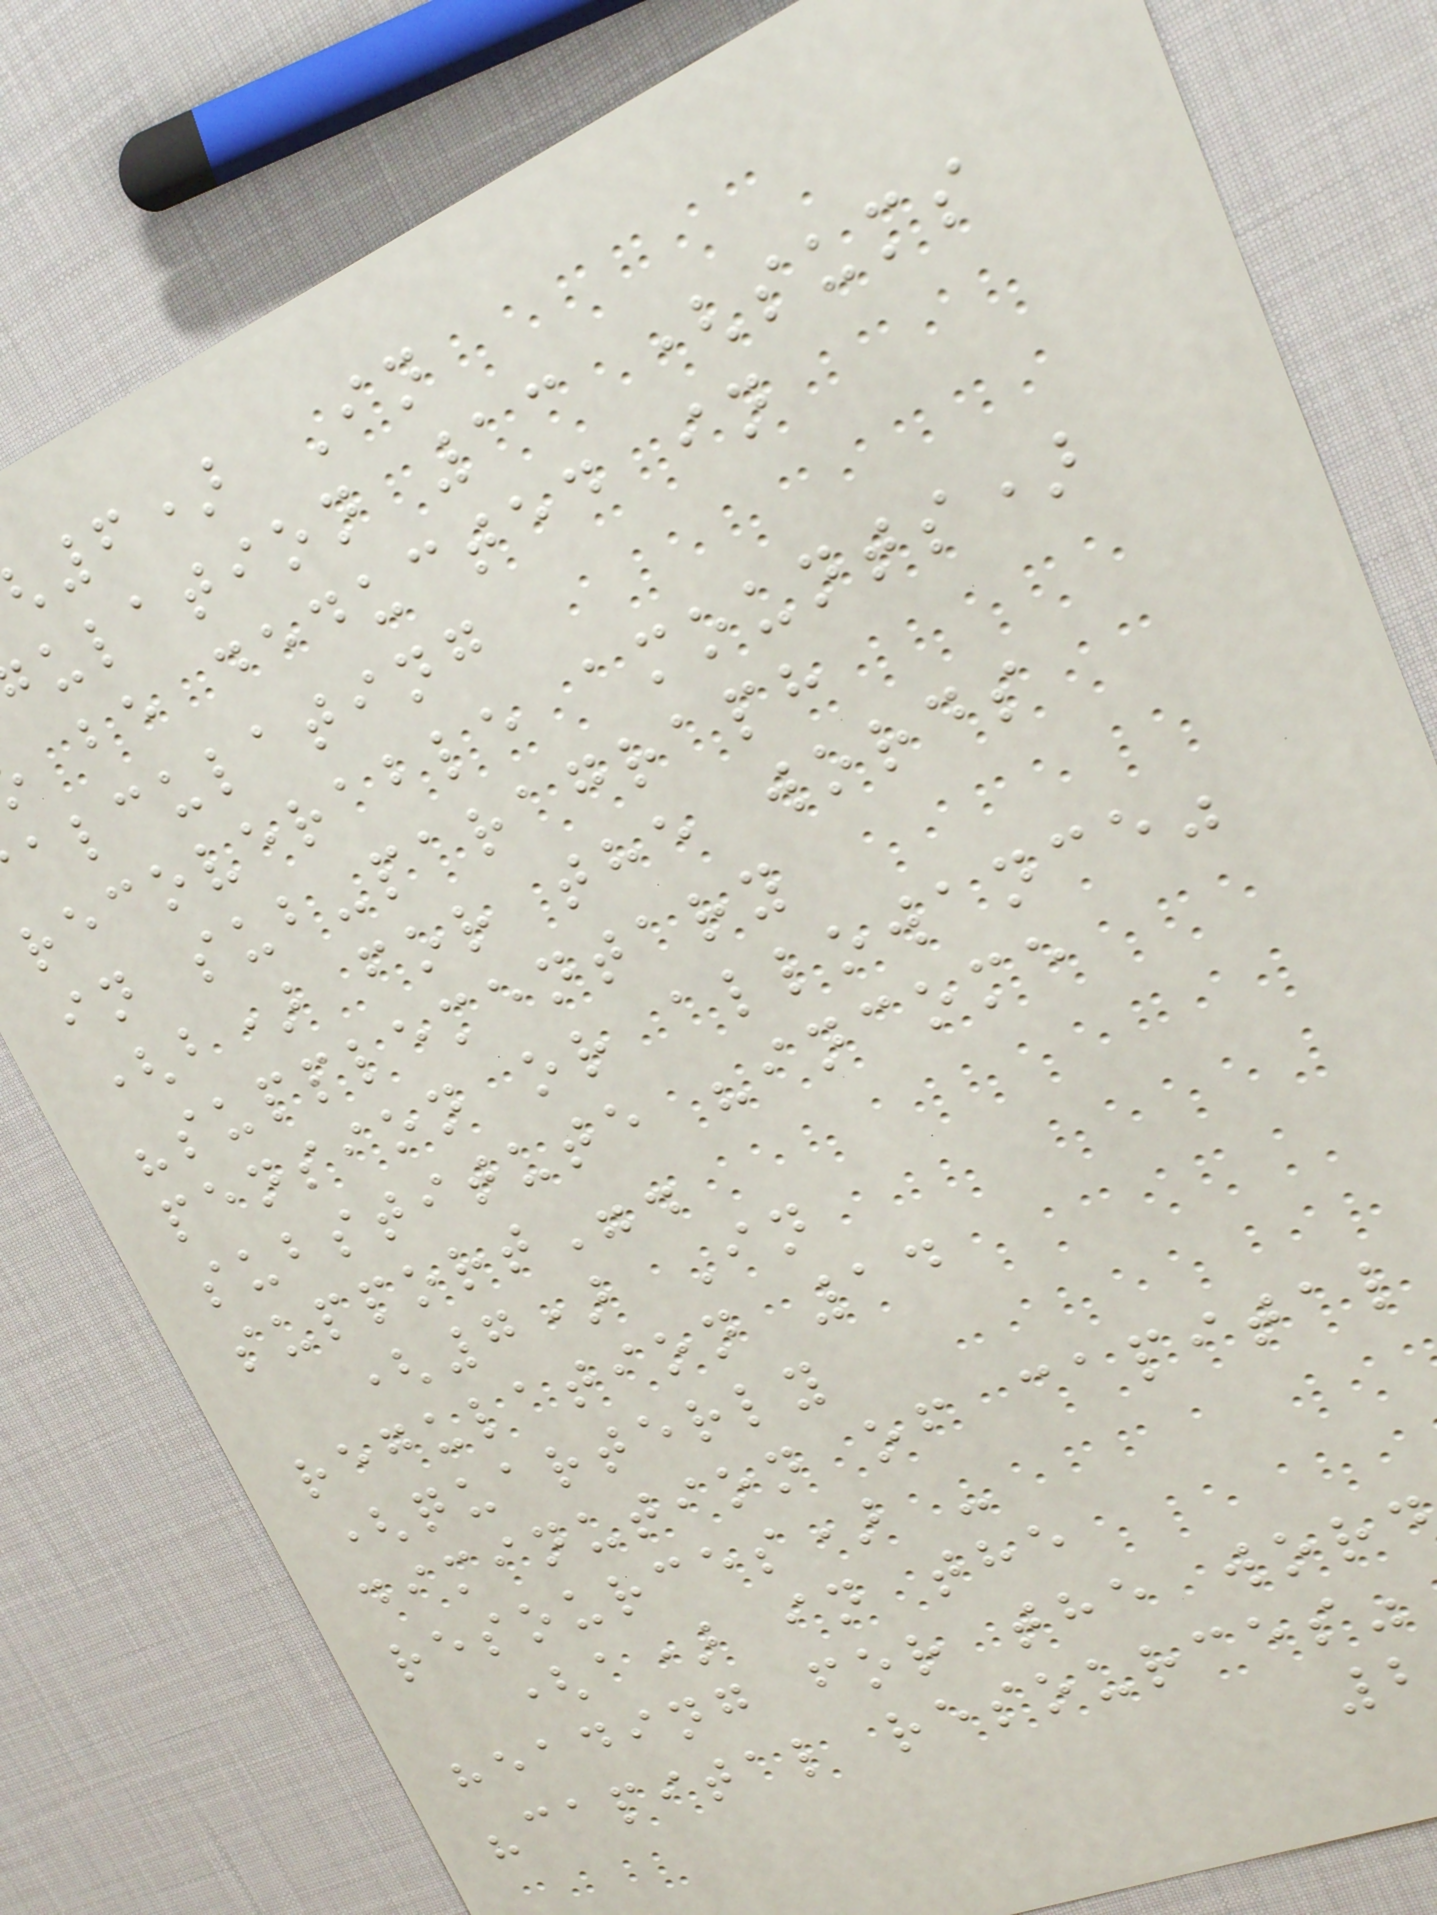6) In
ulation 13 (sums
be deducted in
alculating
recoverable amounts)
in sub-paragraph
(b) for the words
"supplementary
pension or allowance"
substitute "income
support".
(7) In
regulation 14
(quarterly
diminution of capital
resources) -
(a) in the
heading for the word
"capital resources"
